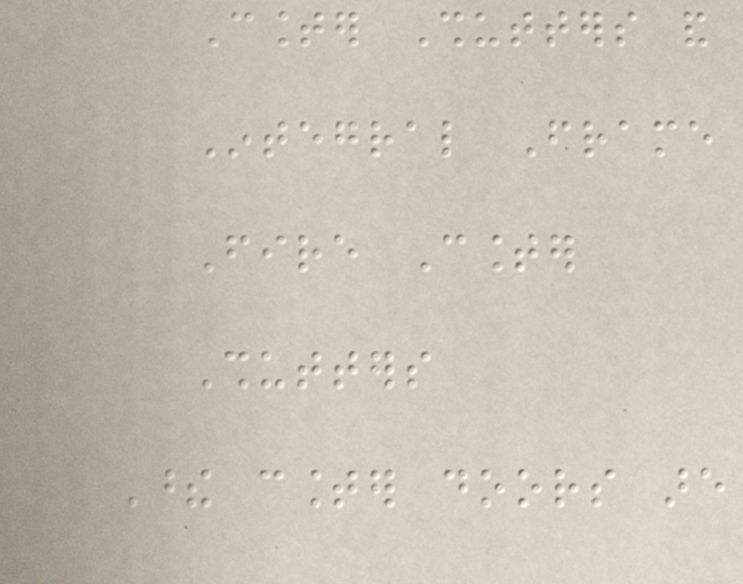Counter Shutters and
Integral Frame
Fire Counter
Shutters
These counter doors are
